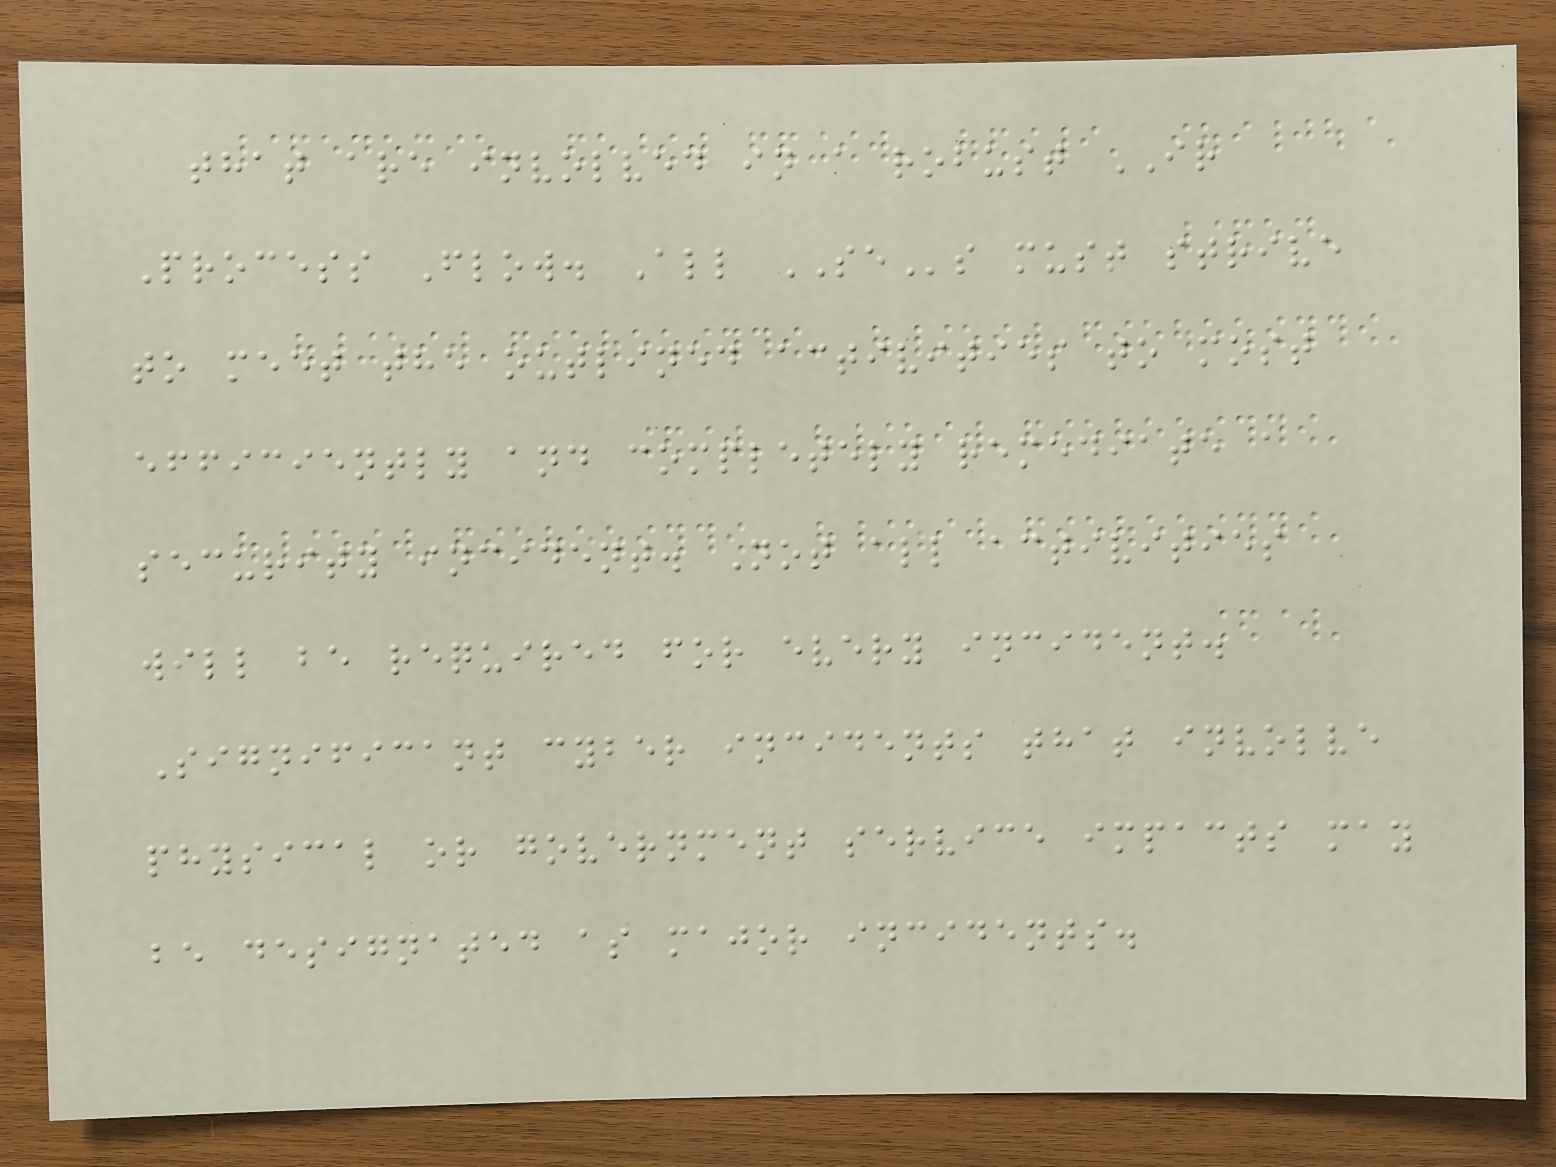that are involved in a robust IR
Process Flow. All SEs must strive
to meet the outlined activities to most
efficiently and completely remediate a
security incident. Not all activities
will be required for every incident.
Significant cyber incidents that involve
physical or government service impacts may
be designated as major incidents.
